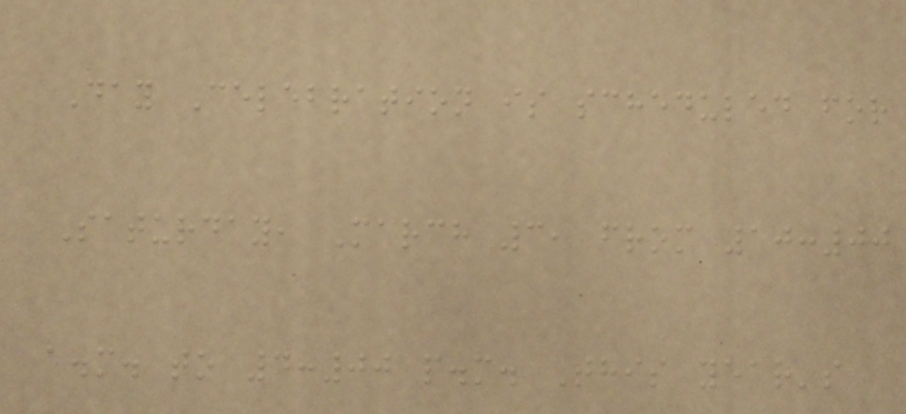Day Celebration is scheduled for
Saturday, March 3, from 10:00
a.m. to 4:00 p.m. This year's
